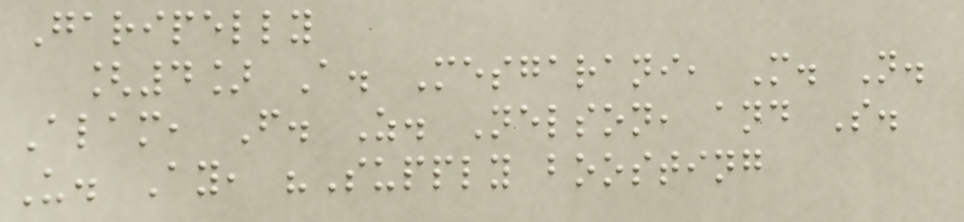Garipelly
[4] A. Mesgarani, M. N.
Alam, F. Z. Nelson, and S.
U. Ay, "Supply boosting
